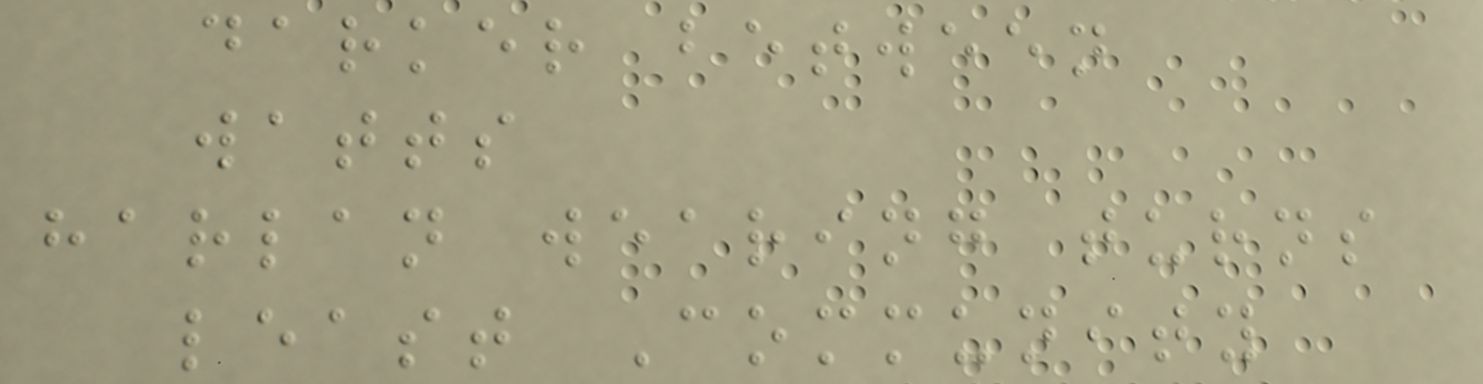darker between
watts
harlan wearing turns
least Community
